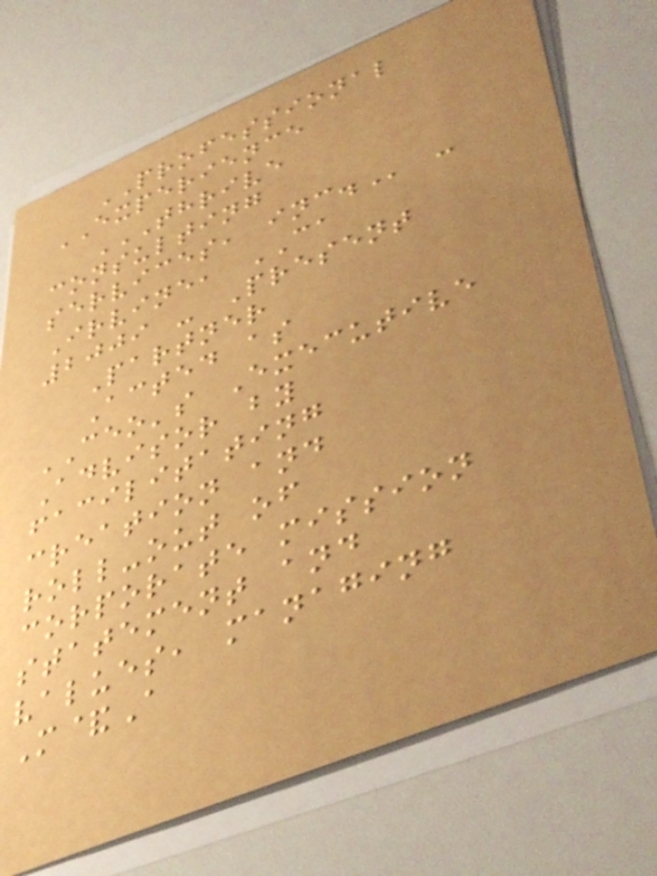PROFESSIONAL
EXPERIENCE
THRIVE
CONSULTING
SERVICES, INC. -
Irvine, CA
2009 - Present
Partner
Acted as
CEO's Executive
Advisor by
facilitating
creation and
roll-out of
corporate mission
statement and
values, managing
M&A
